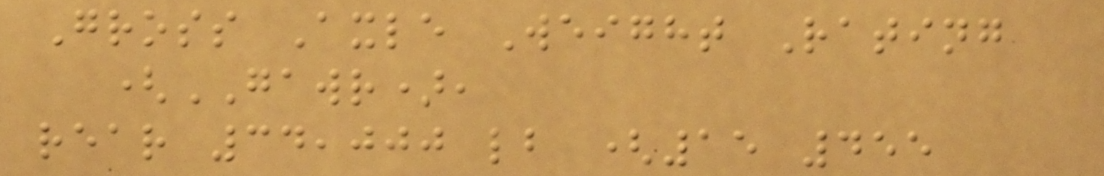Gross Axle Weight Rating
(GAWR),
rear 34,000 lb (15 455
